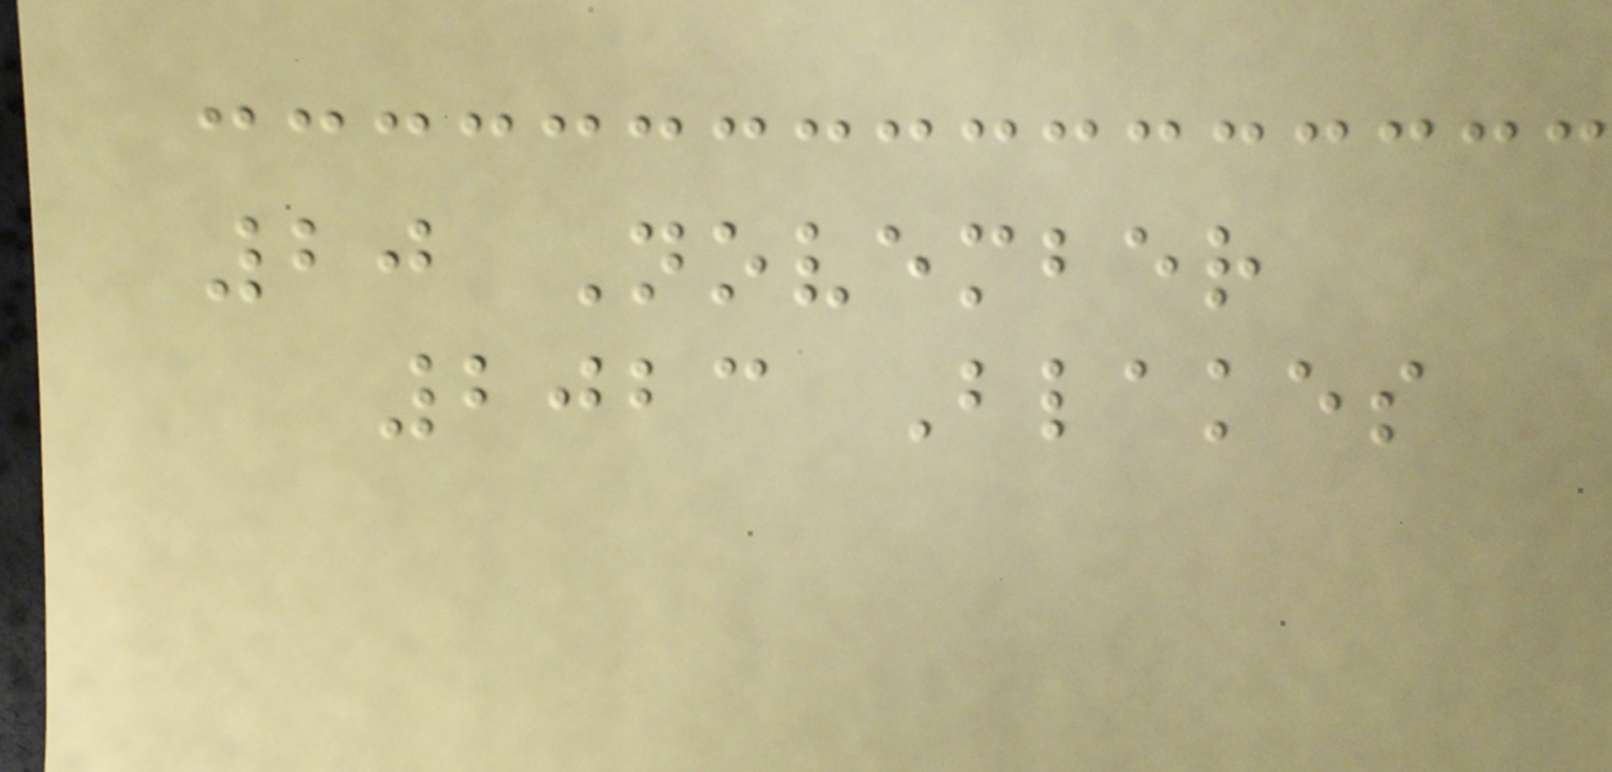20 November
2023 Blakes
